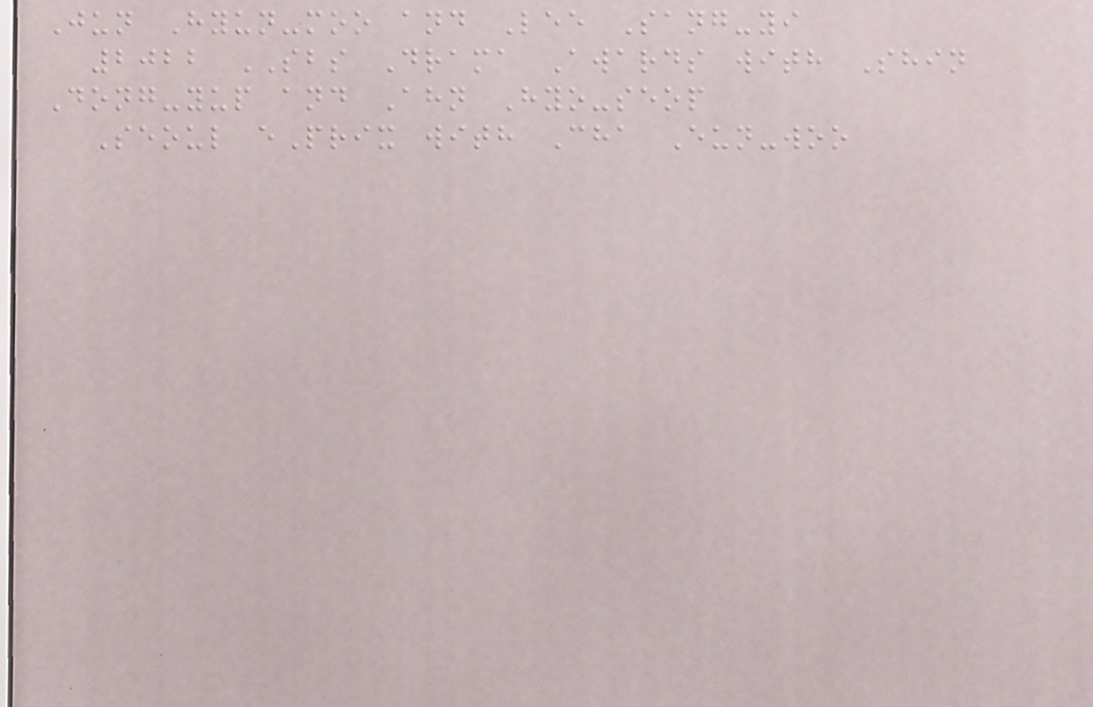Jun Hyun-moo and Lee Sang-yi
2022 SBS Drama Awards with Shin
Dong-yup and Ahn Hyo-seop
Seoul ePrix with Cha Eun-woo
